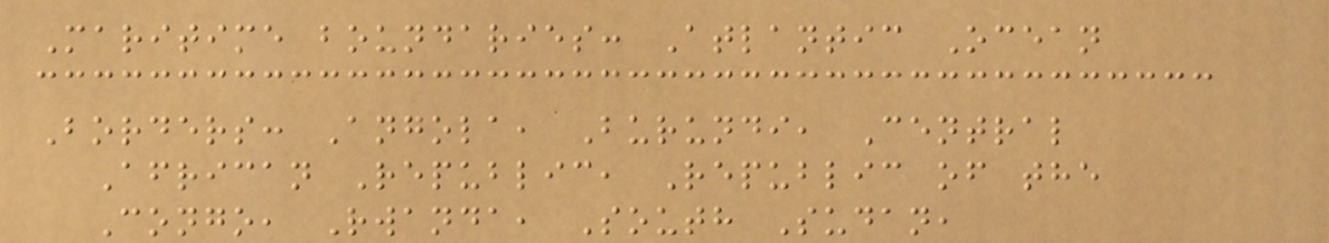Maritime boundaries: Atlantic Ocean
Borders: Angola, Burundi, Central
African Republic, Republic of the
Congo, Rwanda, South Sudan,
